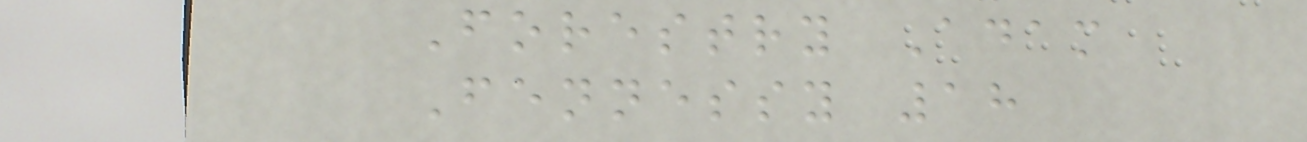Forestry Adam
Fennessy 18
